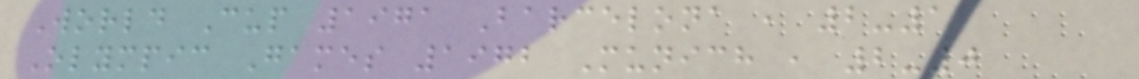World Cup 1971 Barcelona , 2-1
Olympic Games 1972 Munich , 2-0
